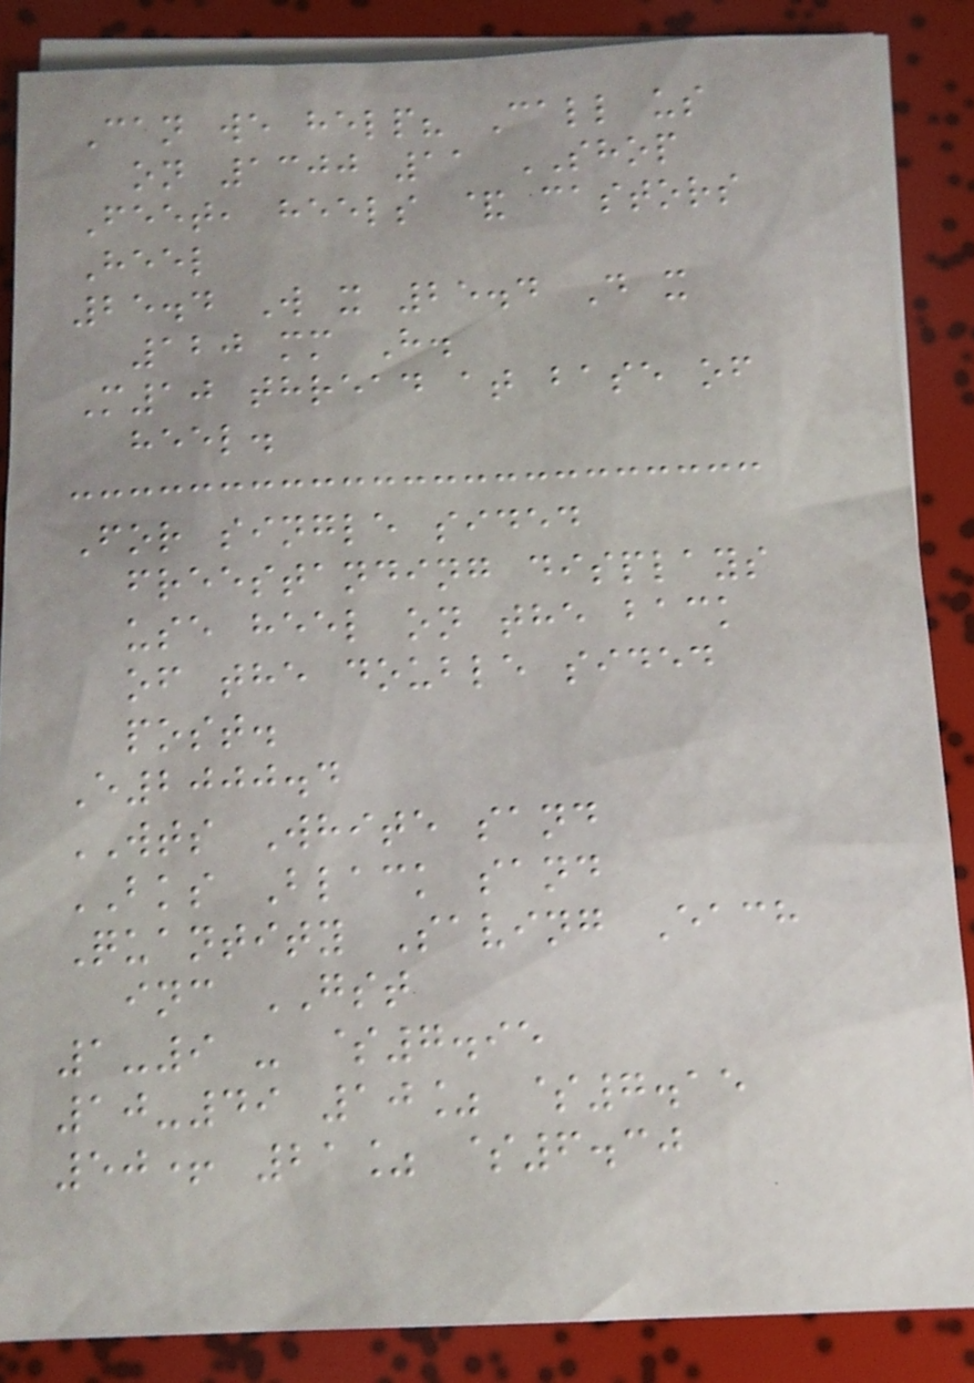Can we help? Call us
on 1300 11 SHOP
Feet, heels & castors
Heel
25.4 W x 25.4 D x
120 mm H.
M10 thread at base of
heel.
For single sided
freestanding displays
use heel on the back
of the double sided
post.
E2000.4
WTS White sand
BKS Black sand
Quantity Saving Each
inc GST
1-9 - $7.95
10-49 10% $7.15
50+ 21% $6.30
